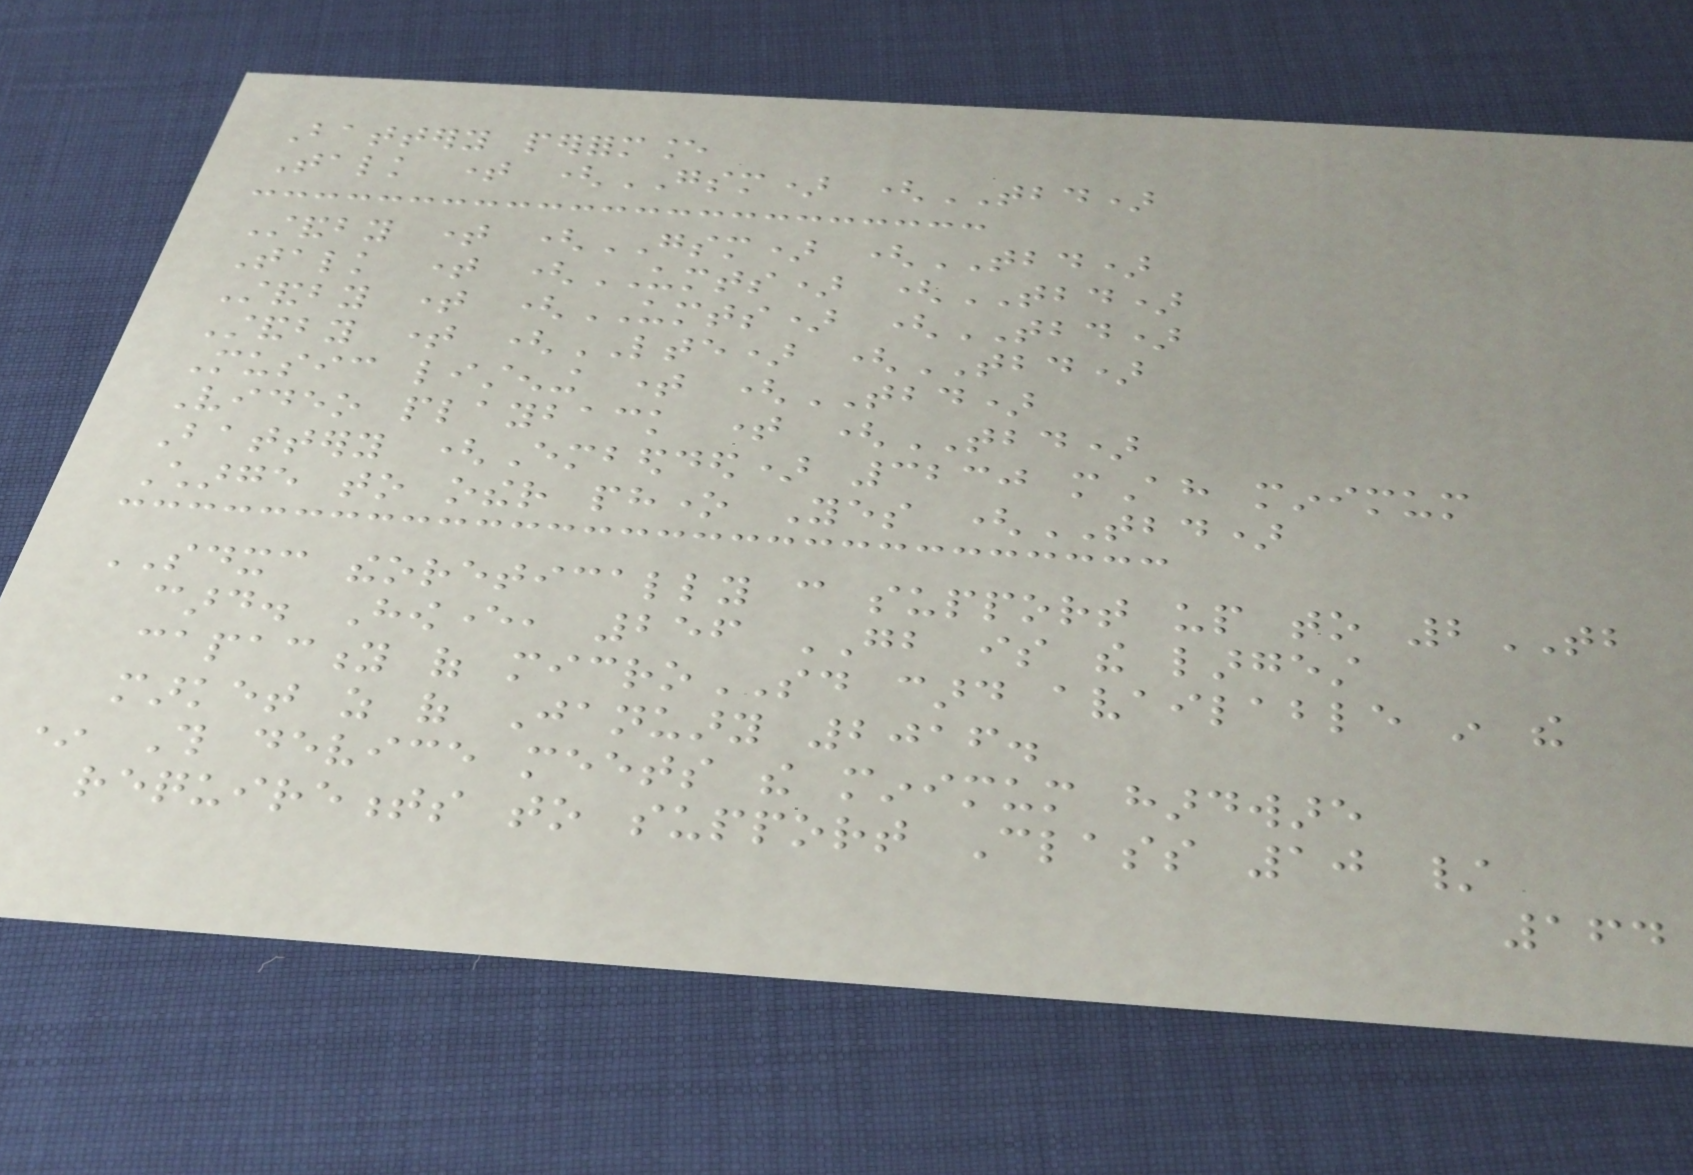Battery performance
Talk time (GSM) (TBD)
Standby time (GSM) (TBD)
Talk time (UMTS) (TBD)
Standby time (UMTS) (TBD)
Standby time (LTE) (TBD)
Music listening time (TBD)
Video playback time (TBD)
Battery (Embedded) 3230 mAh minimum
Charge to other phone Yes (TBD)
SDXC theoretically can support up to 2TB
card. However, 256 GB is the largest
capacity of microSD card available in the
market as of January 2016.
* This device meets the minimum hardware
requirements to support Class 10 /
164
